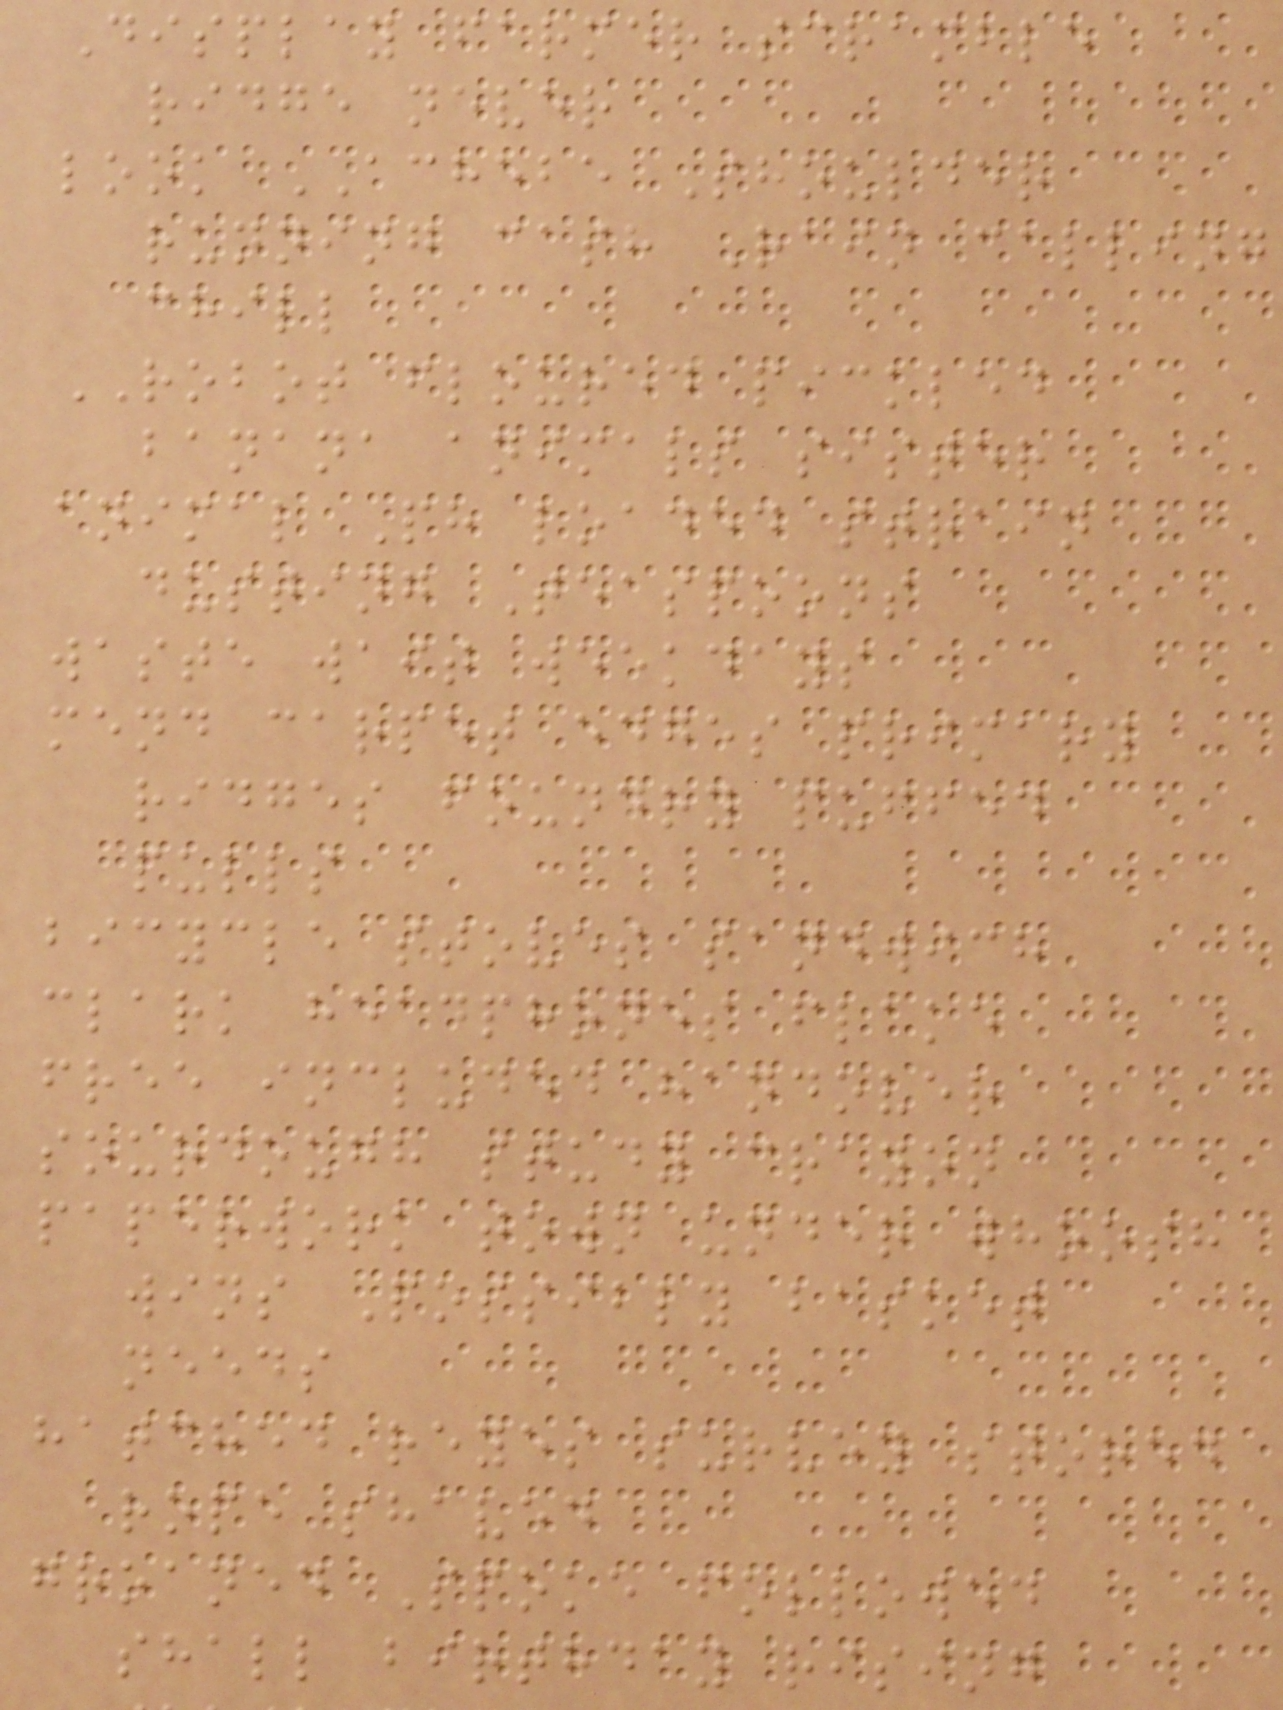Display farmer scramble
ridge never
look ACHEBE Shoulder
running cash Rain calling
chill
ROBOT floured pickled
banana animals sister
animal Ph loaded strain
dusting Teaspoons
waste wait weekdays
mend carpet edges primary
ridges foundry puffed
pulls
bicycle stoves sandwich
clark headphones flake
free included handover
sourdough study crayon
paperwork town under whoosh
wins Possibly basket
needs
hatched reyes survey stored
rope shaved
groaned Spoke followed
shall birthday rising
